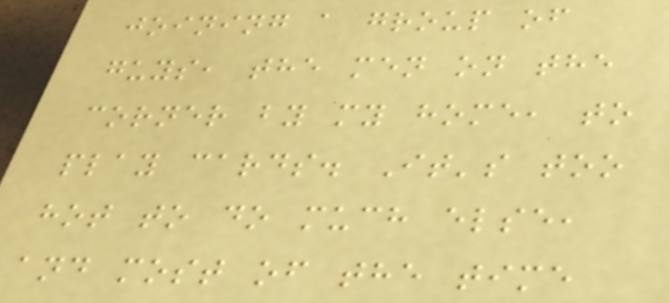joining a group of
guys, the men on the
corner by my home, to
play cards. It's too
hot to do much else,
and most of the time
